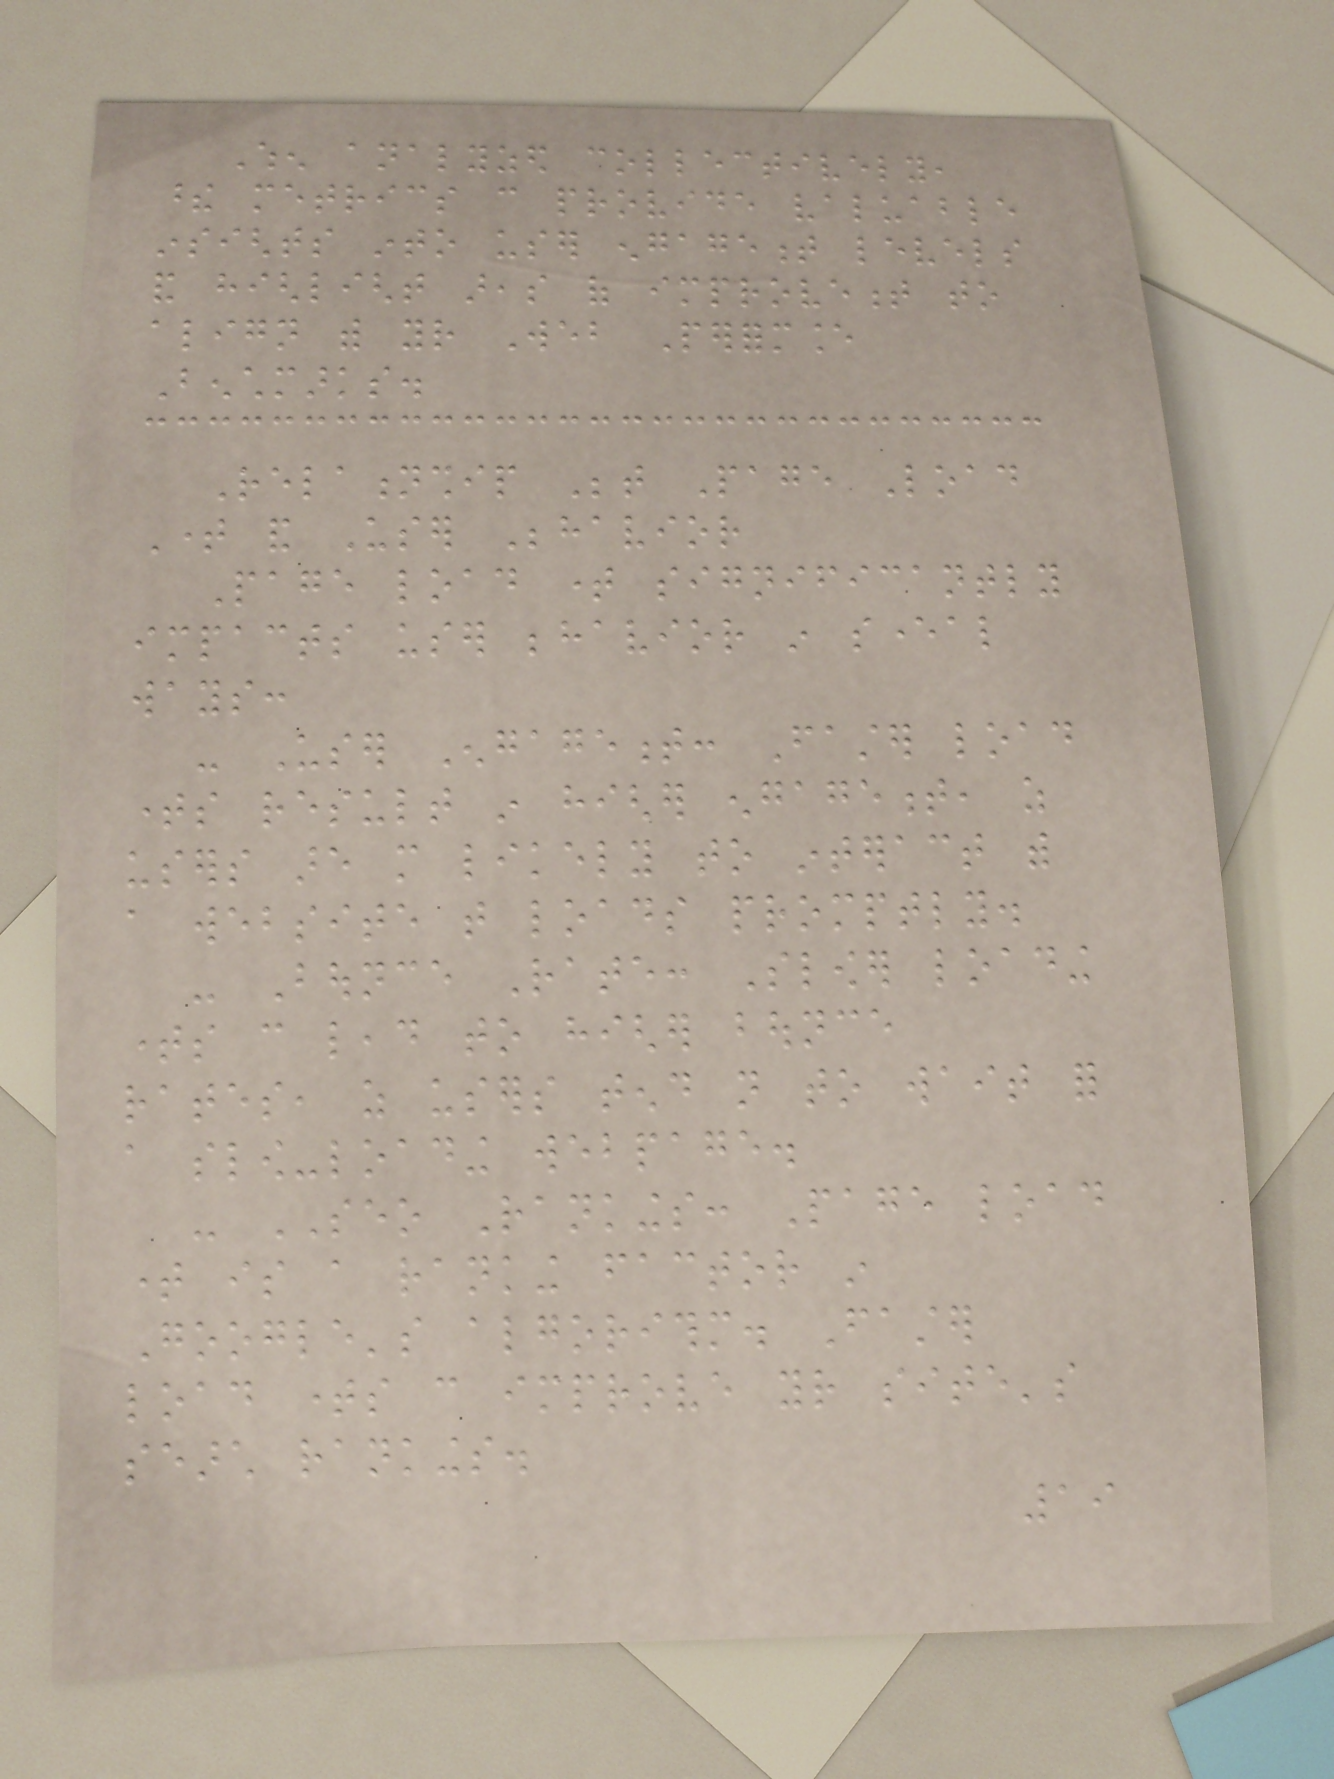When analyzed collectively,
these metrics can provide valuable
insights into user engagement levels
and highlight areas of improvement to
align with your Web Performance
Benchmarks.
Relationship Between Page Load
Time and User Behavior
Page load time significantly
impacts user behavior in several
ways:
- User Engagement: Faster load
times result in higher engagement, as
users are more likely to interact with
a website that loads promptly.
- Bounce Rate: Slower loading
times can lead to higher bounce
rates, as users tend not to wait for
a slow-loading webpage.
- SEO Rankings: Page load
time is a ranking factor in
Google's algorithm. Faster
load times can improve your site's
search rankings.
19
